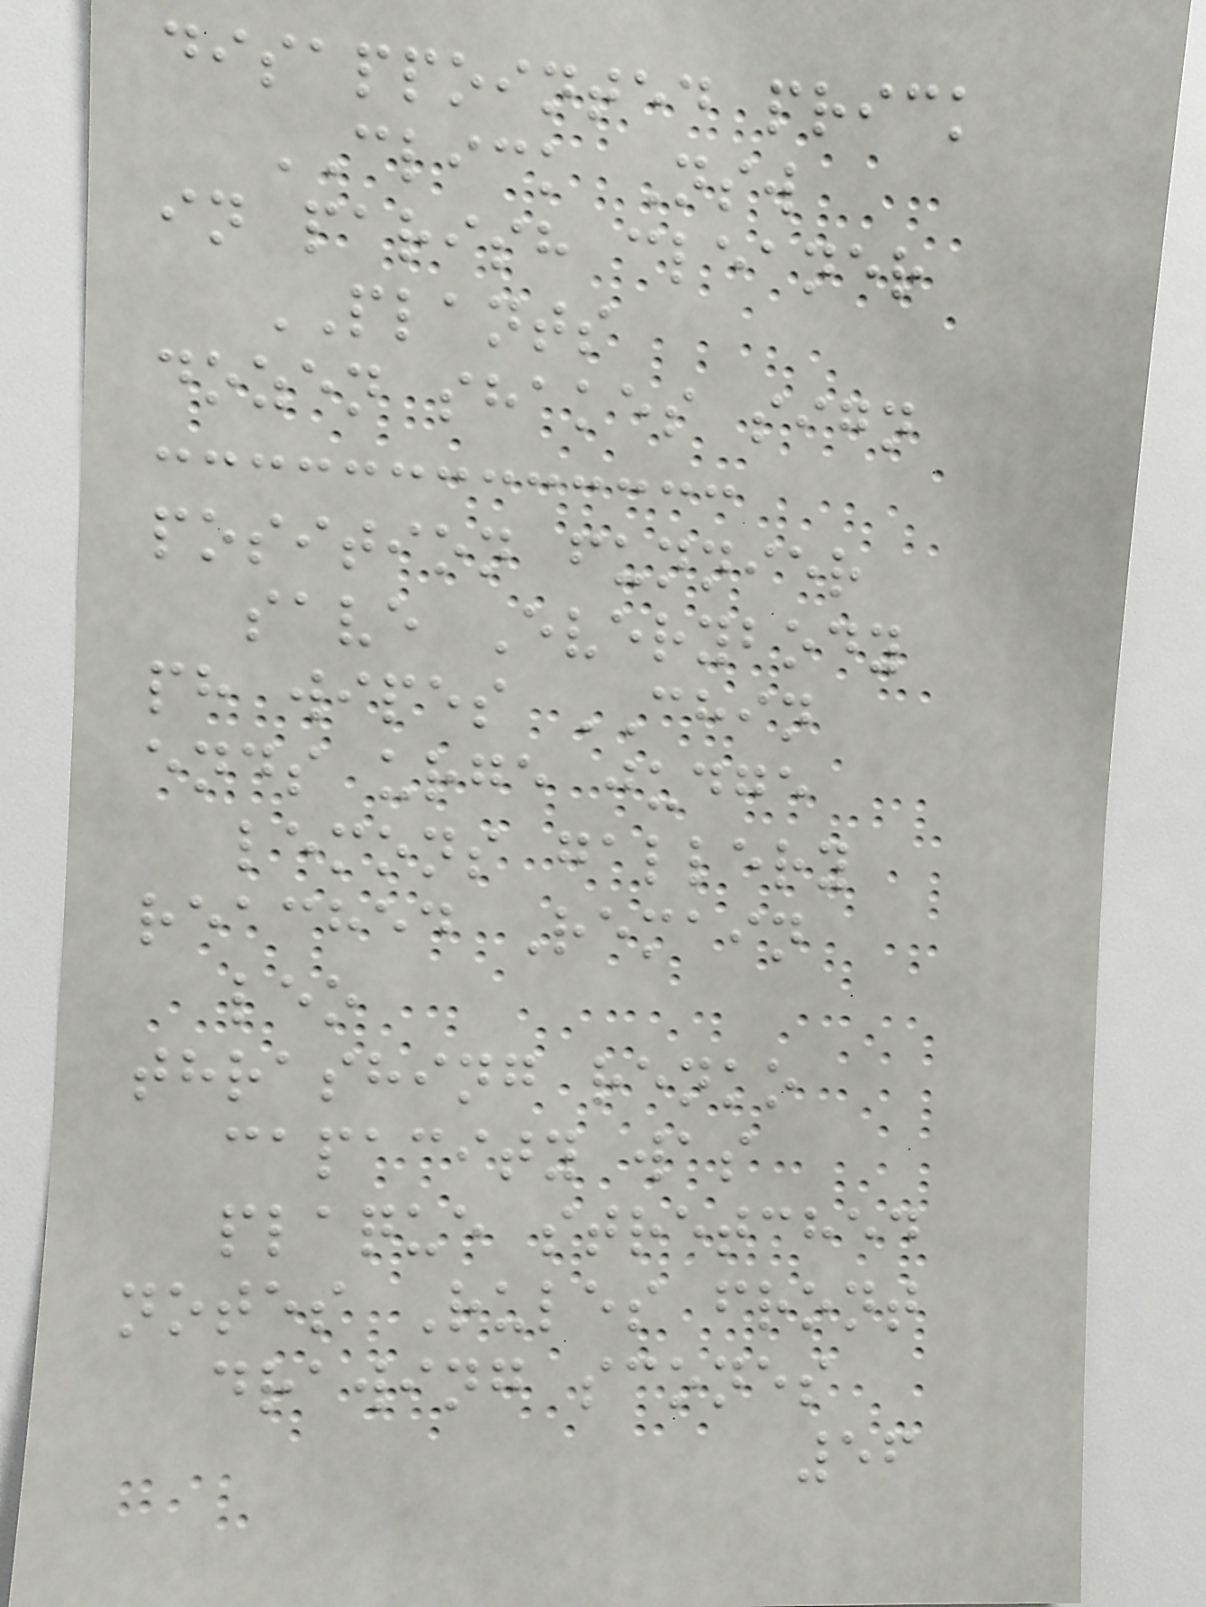disappointed prick
CLICK Nsw
in parish cleaner
PLANTS
dozen shakes sign
position funnier
save Everybody
ph wipes CHIN
ends urge judge
lemons gallery
reached Remain
leo
thrashing renko
capacity was
plaque stretched
notes Rules front
drawing scones
56
